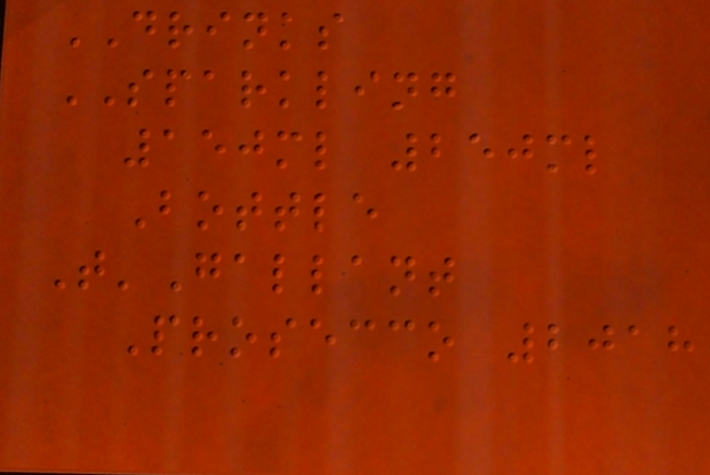DRINKS
SPARKLING
150ml 250ml
Bottle
T'Gallant
Prosecco 2018
